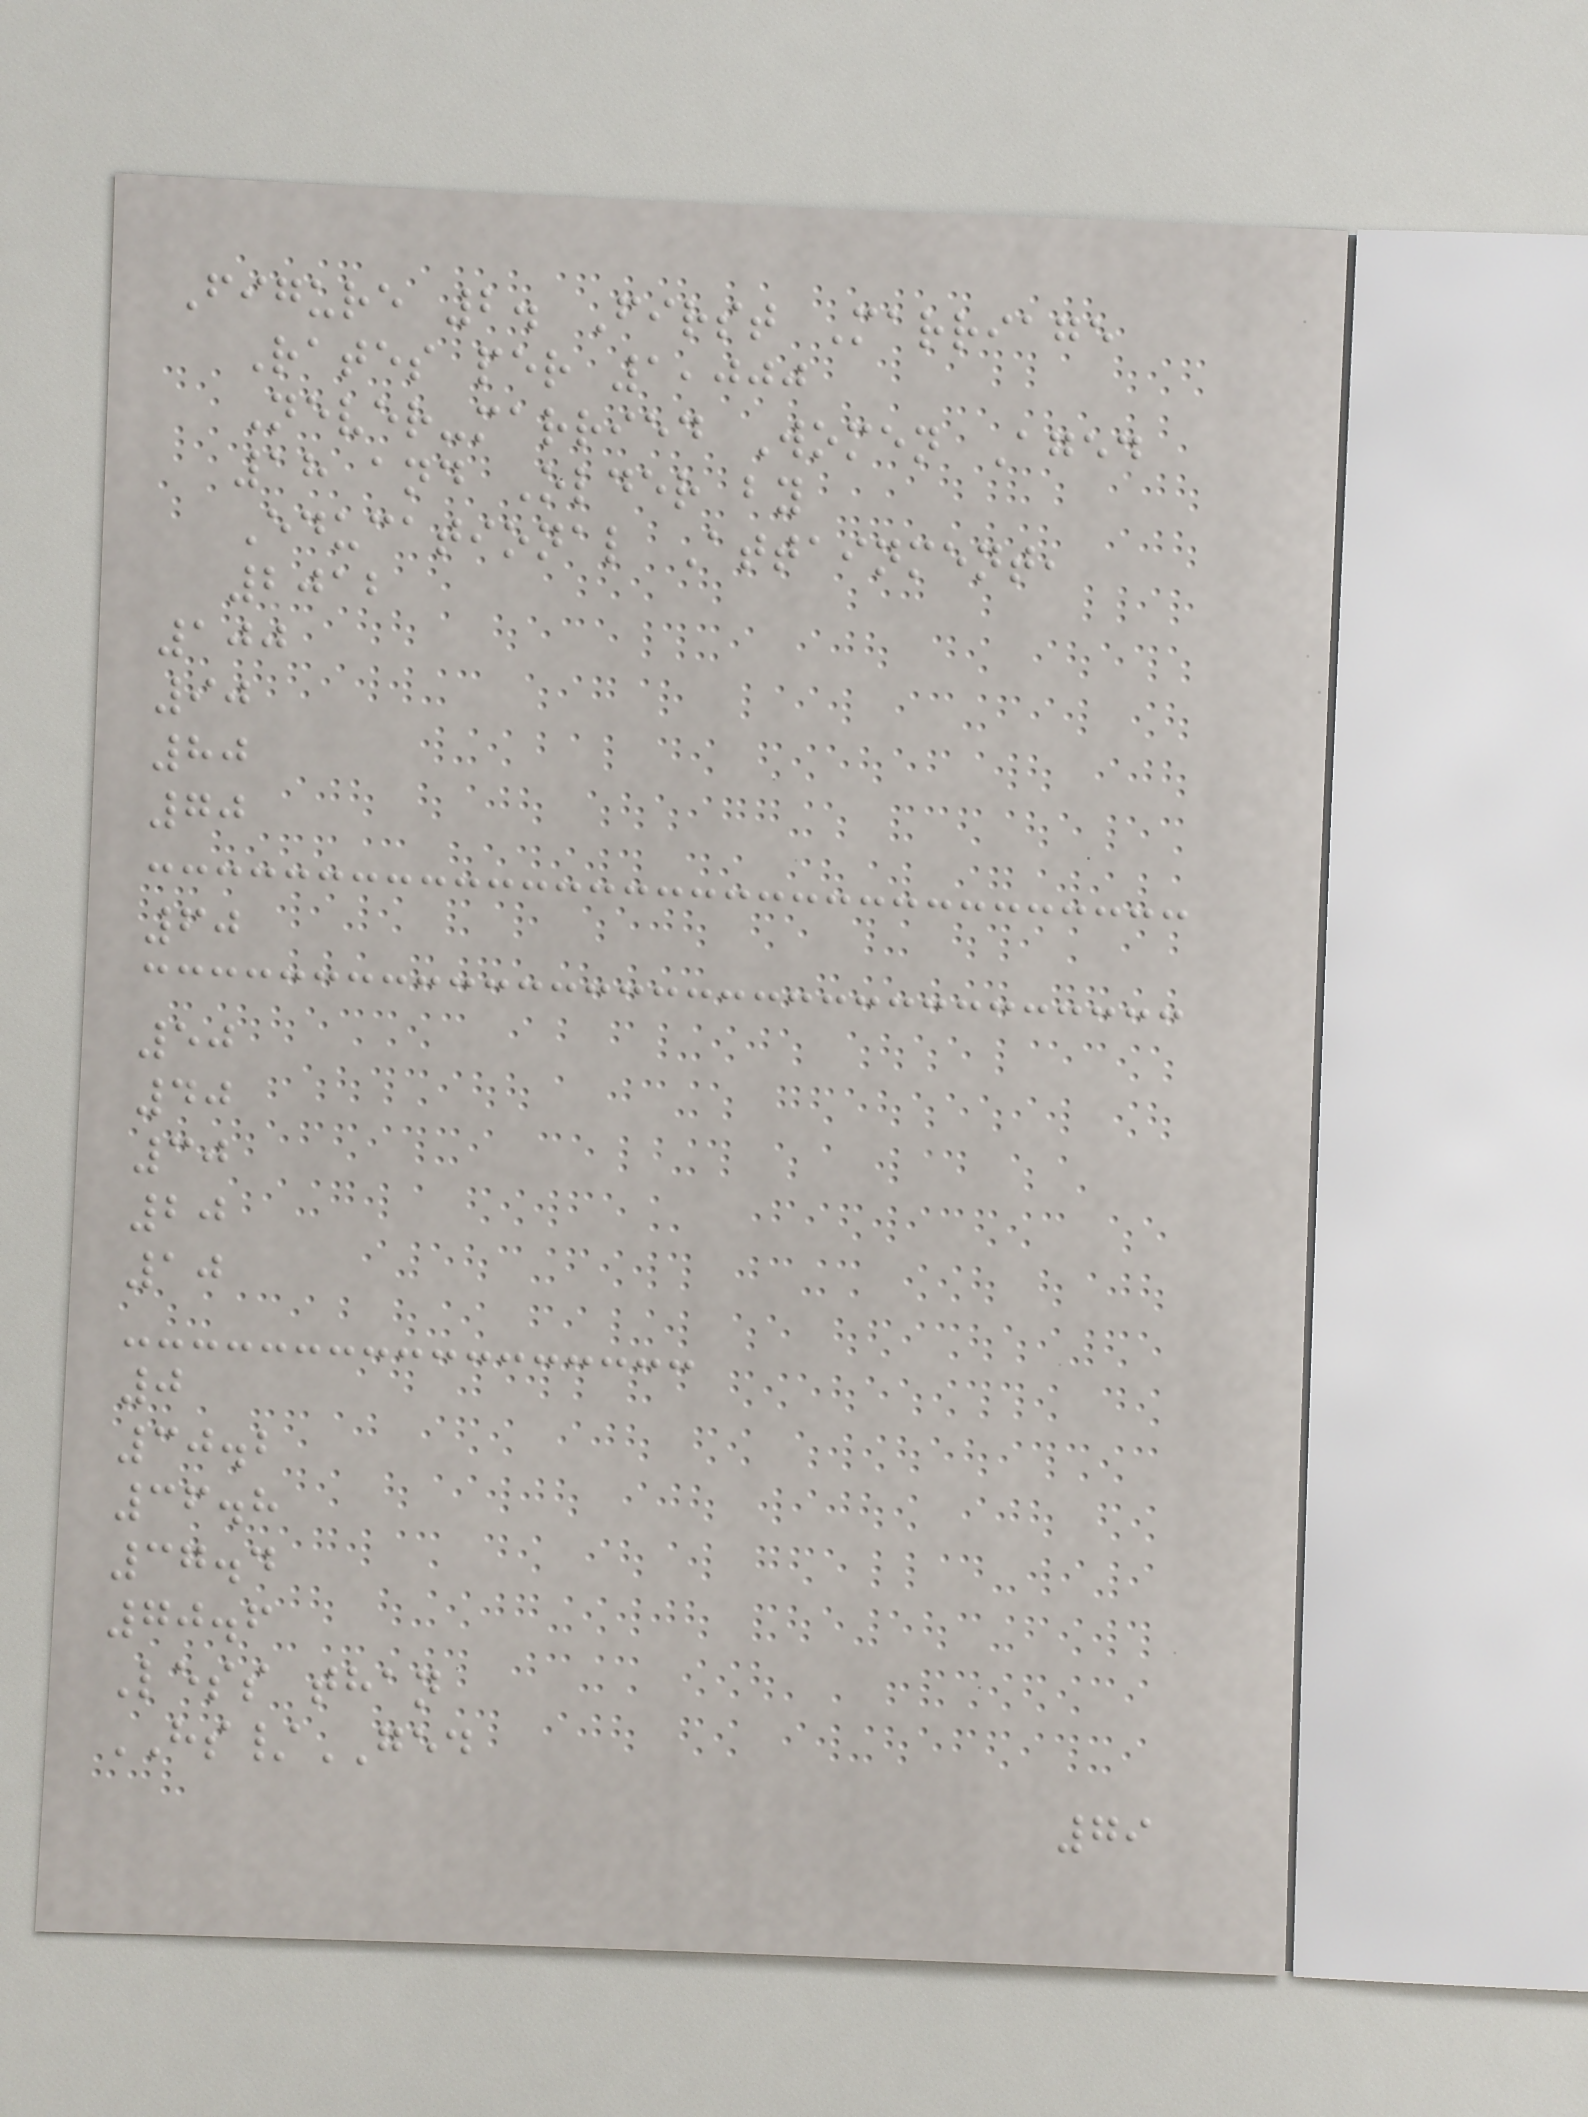Figure 2. First Marriage
Rates per 1,000
Never-married Women Aged
18 and Older by
Educational Attainment,
2012
100
90
80
70
60
50
40
30
20
10
0
30.2
36.8
37.4
70.6
Less than
HS/GED
79
